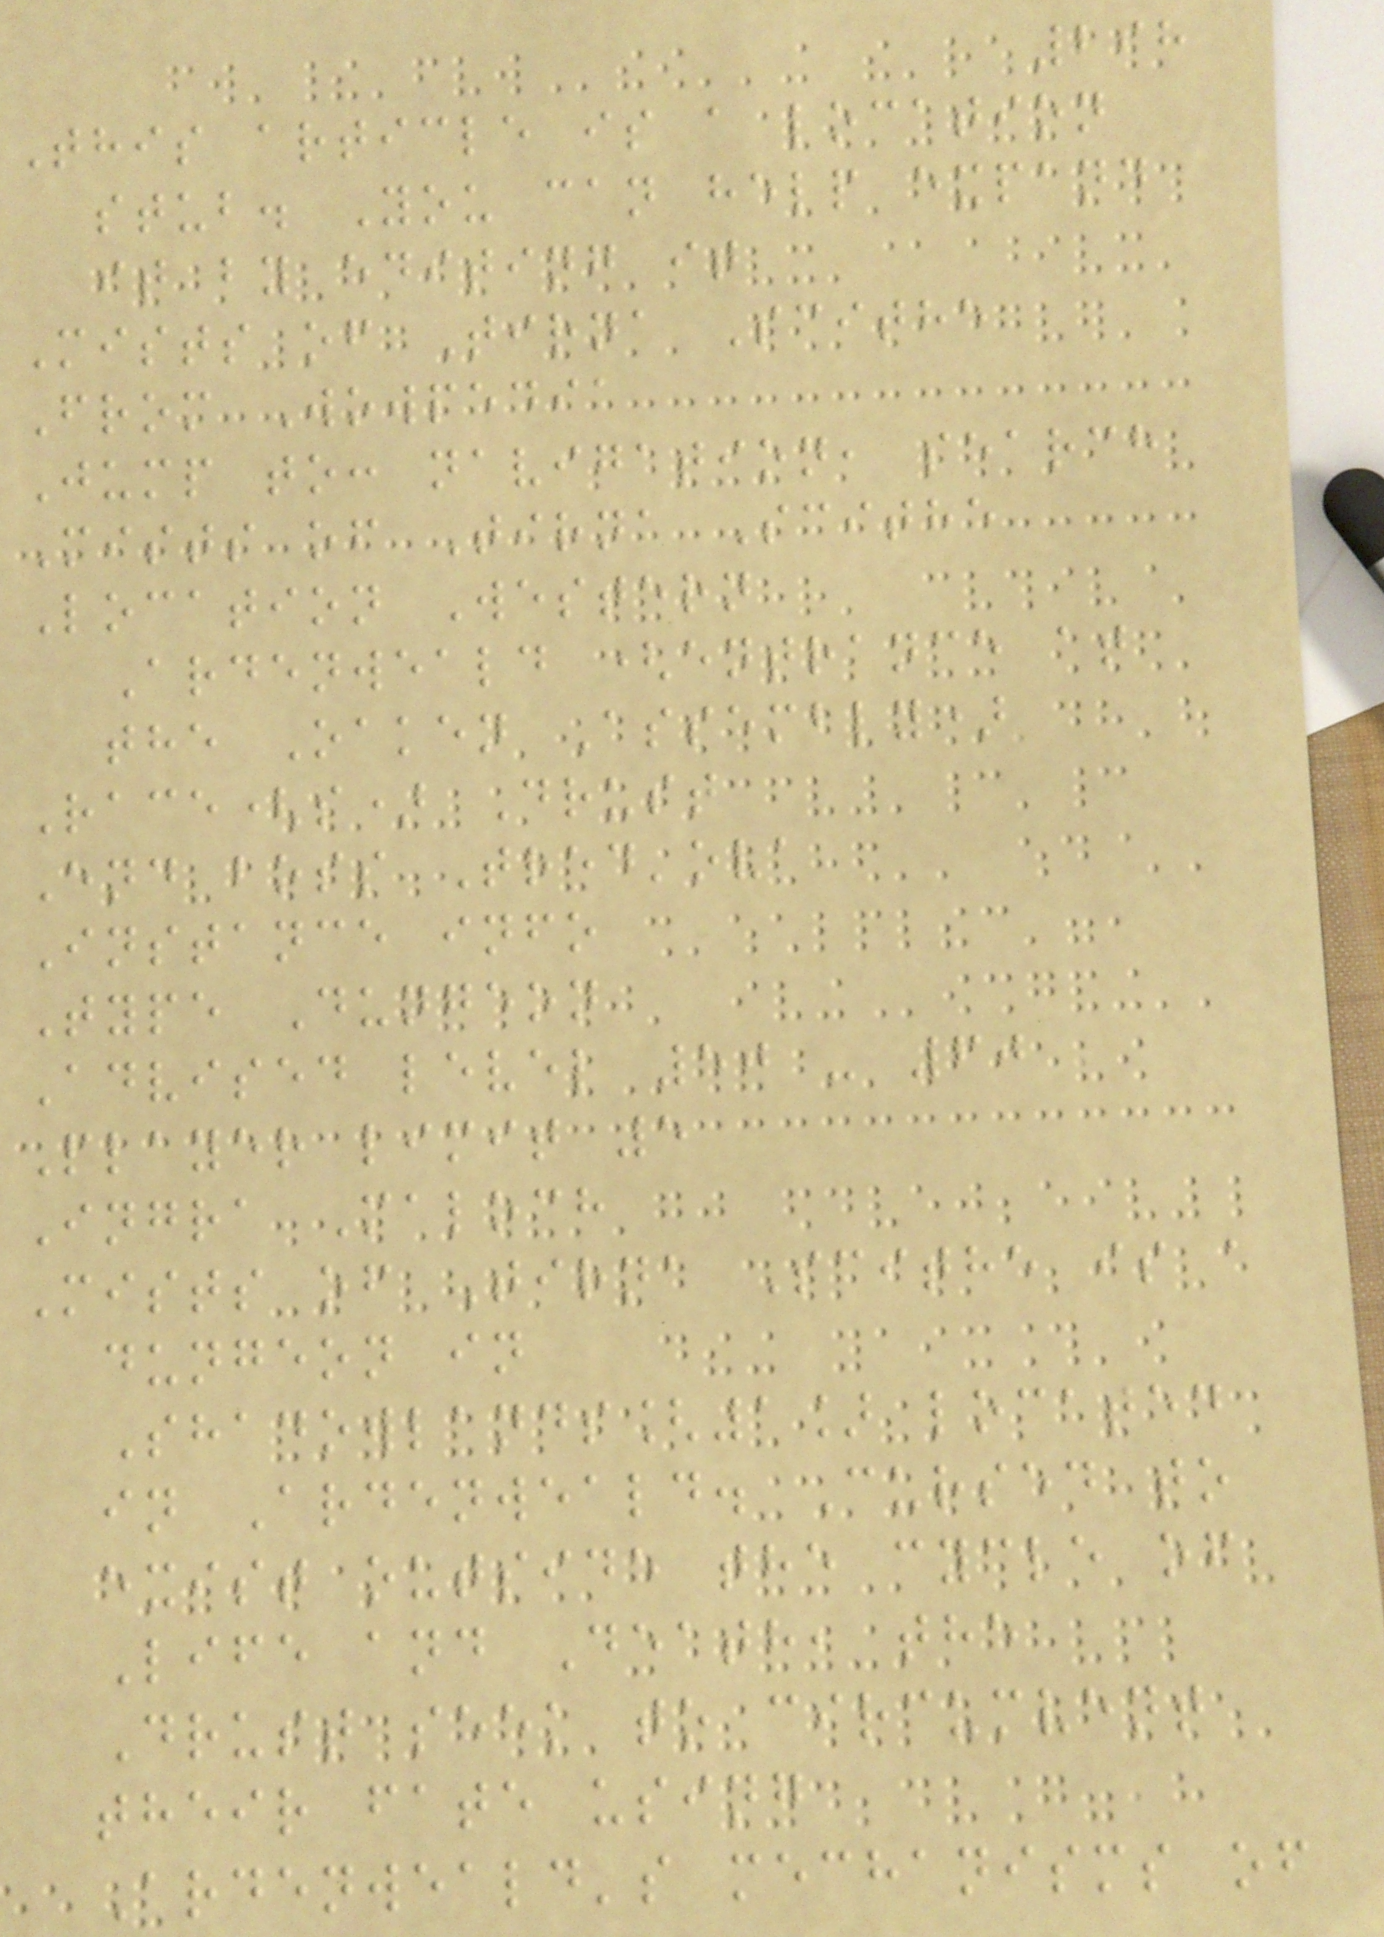298
This article is a location
stub. You can help expand
it by editing it
Mists of Tirna Scithe
From Wowpedia
Jump to: navigation, search
Mists of Tirna Scithe
Location Western
Ardenweald (entrance at
the Oaken Assembly)
Race(s) Drust
End boss Tred'ova
Instance info
Type Dungeon
Advised level 50 - 60
Player limit 5
Ingra Maloch
Mists of Tirna Scithe is a
dungeon in
Shadowlands[1] located
in Ardenweald. Cursed to
exist outside the cycle of
Life and Death, the
Drust seek to circumvent
their fate using
Ardenweald's mechanisms of
